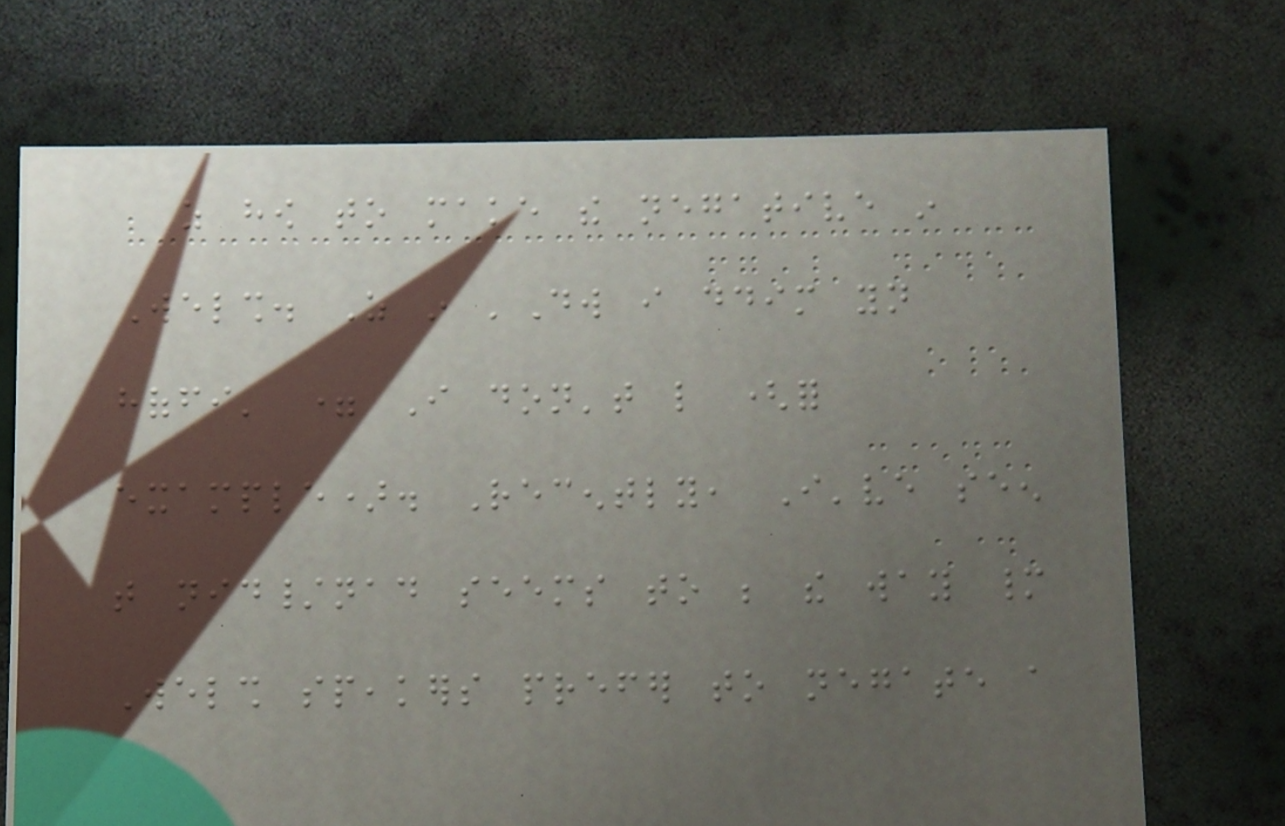as how to make the negative in
Welsh. As in 'Dw i ddim yn
hoffi' = I don't like (for
example). Recently, I've seen
that nid/nad seems to be the way many
Welsh speakers prefer to negate a
